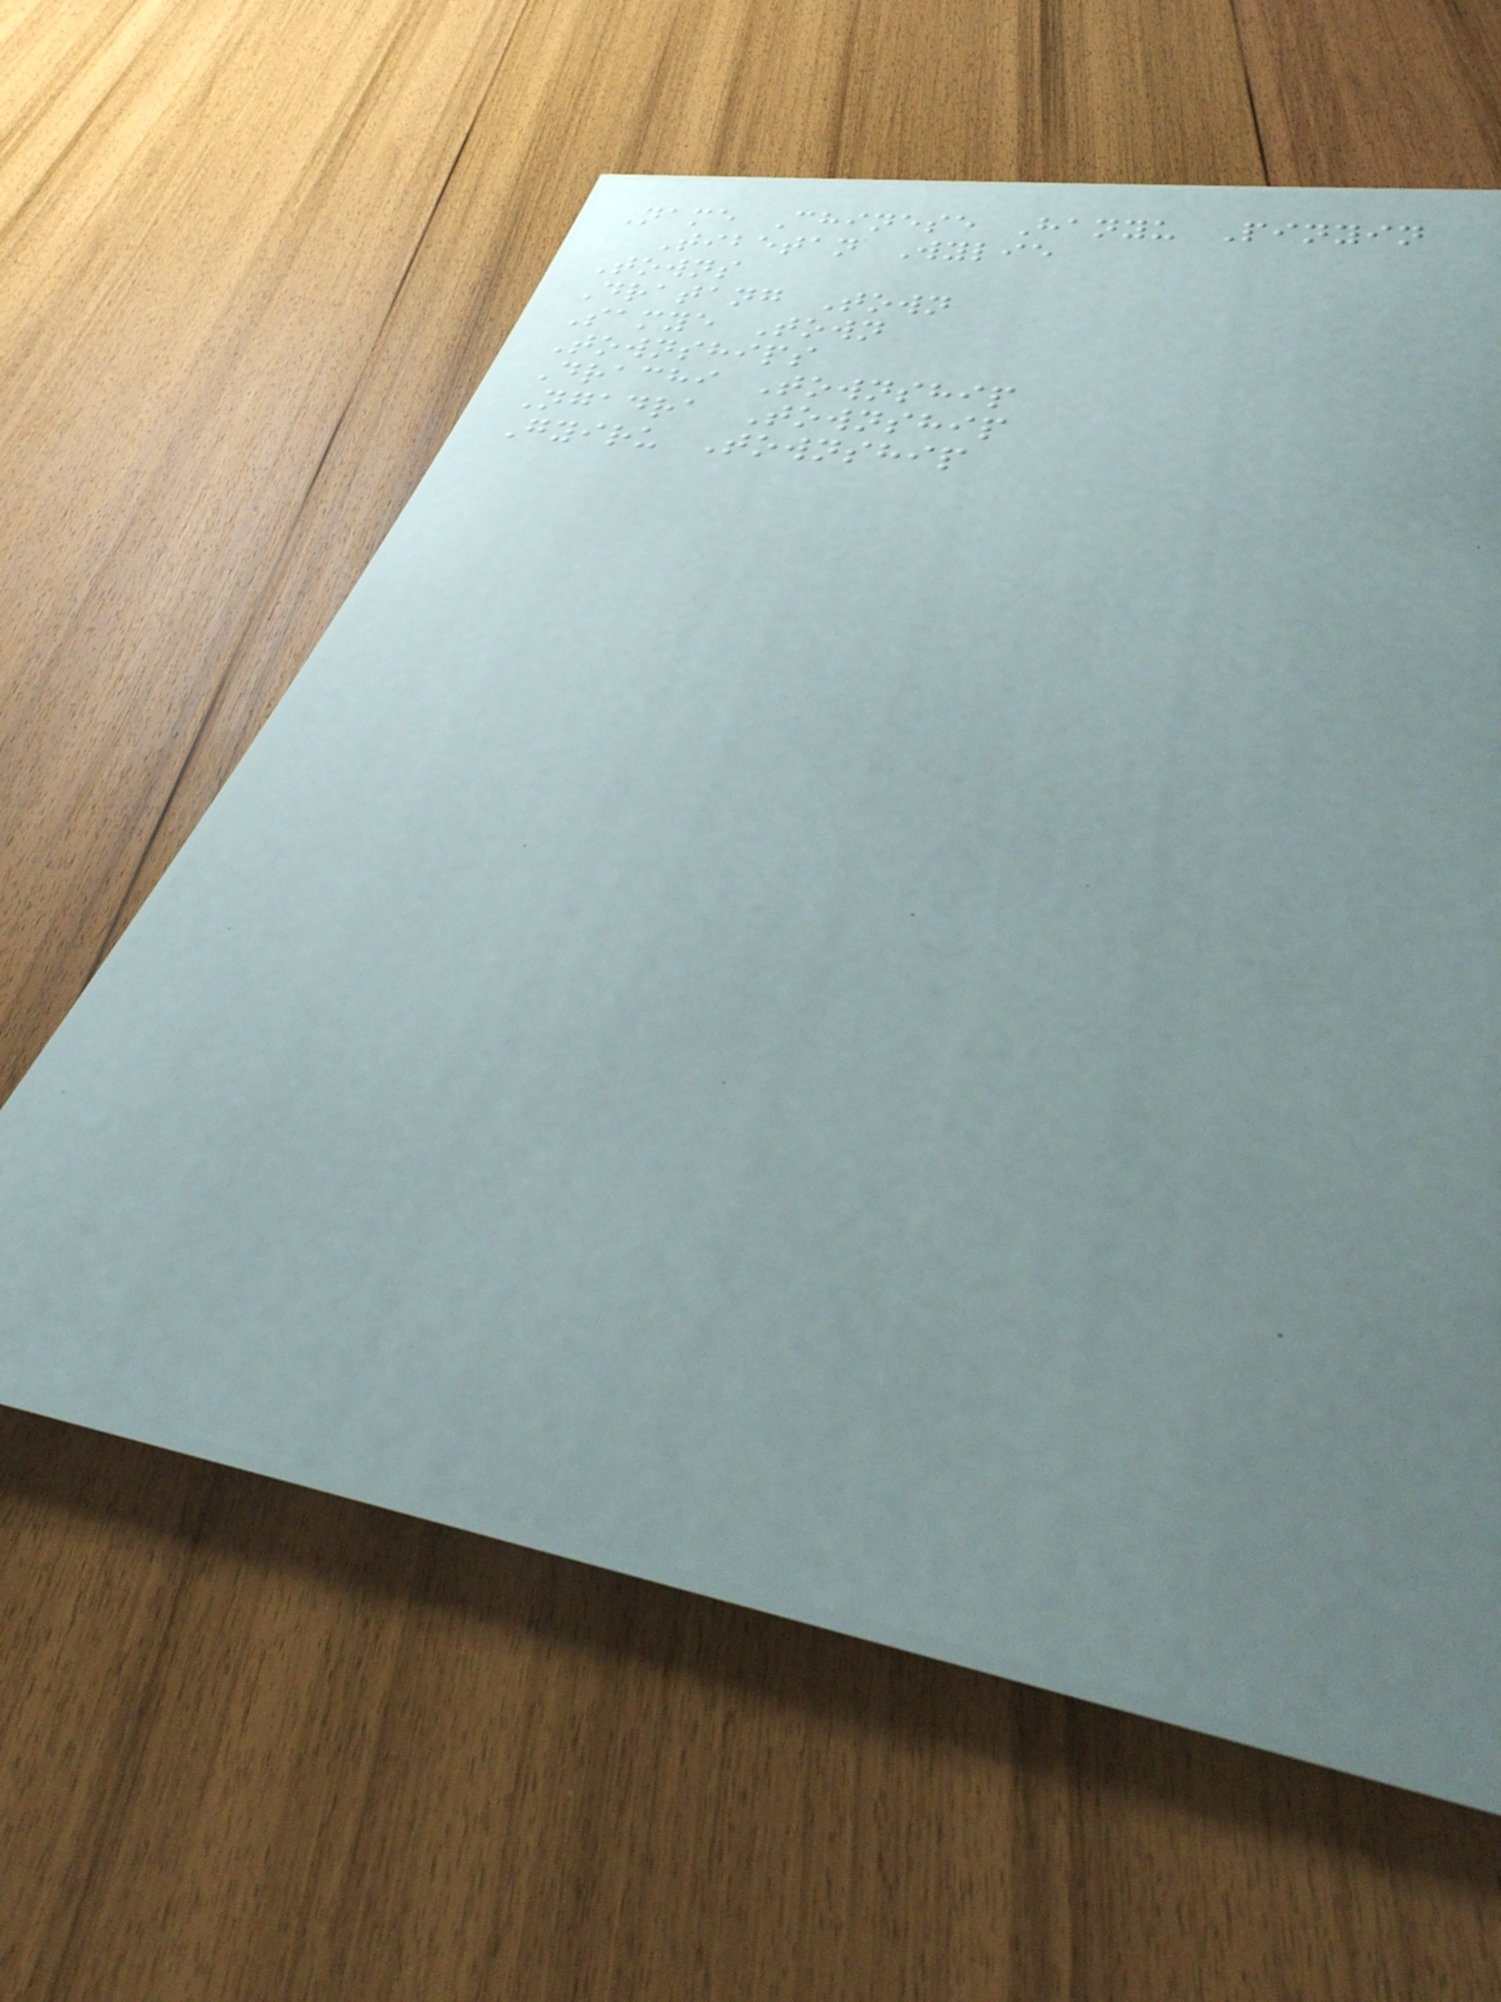Name Chinese Hanyu Pinyin
Tibetan Wylie
Towns
Dratang Town
Samye Town
Townships
Drachi Township
Ngadra Township
Gyiru Township
